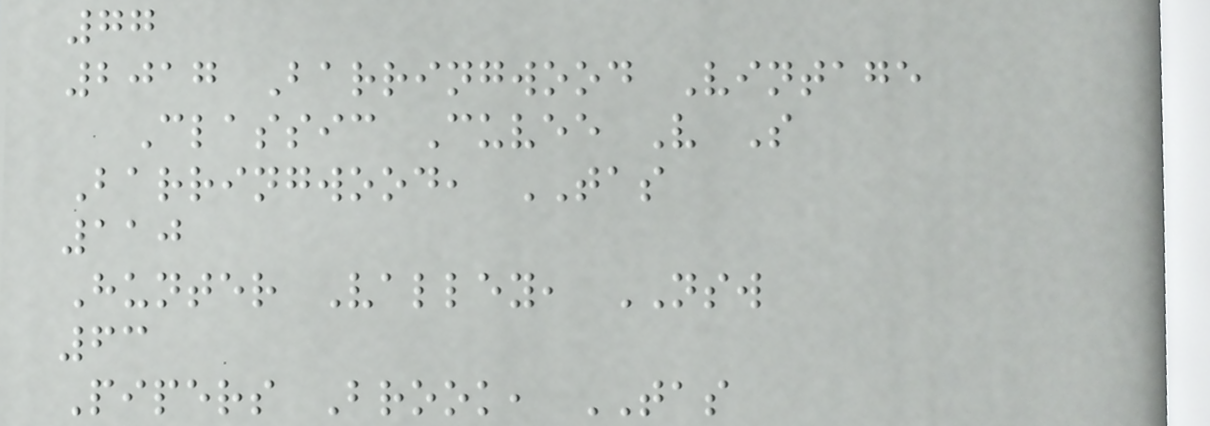77
2017 Barringwood Vintage
Classic Cuvee V S
Barringwood, TAS
110
Hunter Valley, NSW
63
Pipers Brook, TAS
